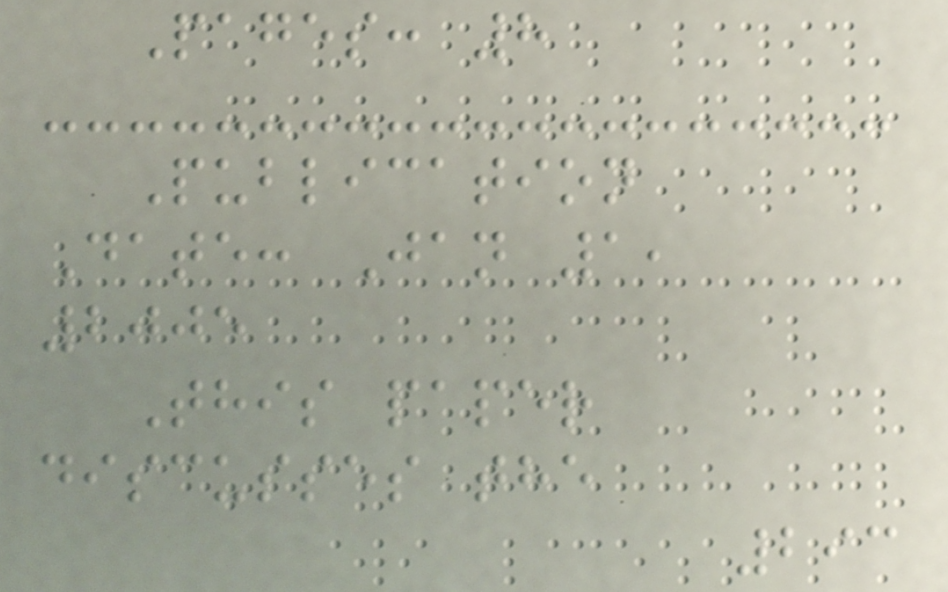Pages: 8
Publication
Date: Jan 1,
2005
This paper
discusses the
293
